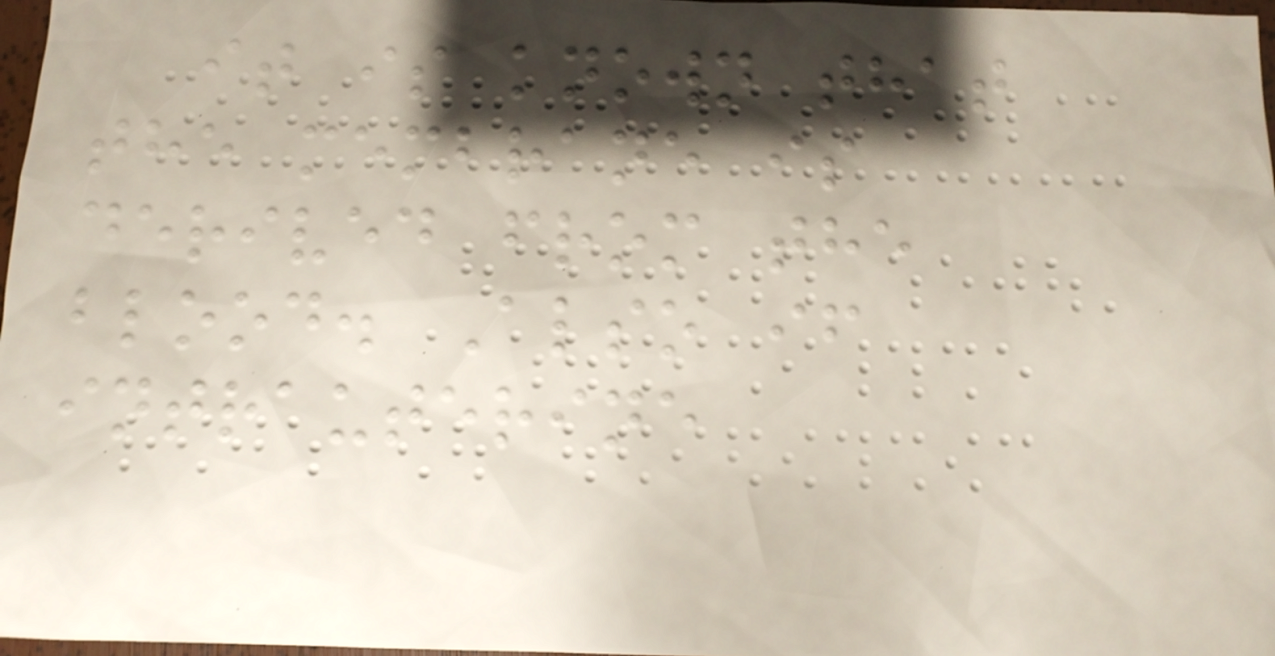it is known that
the membrane is
derived from the
blood. Also if
intrauterine
